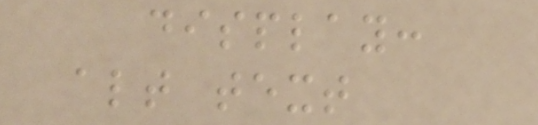display:
alt text
